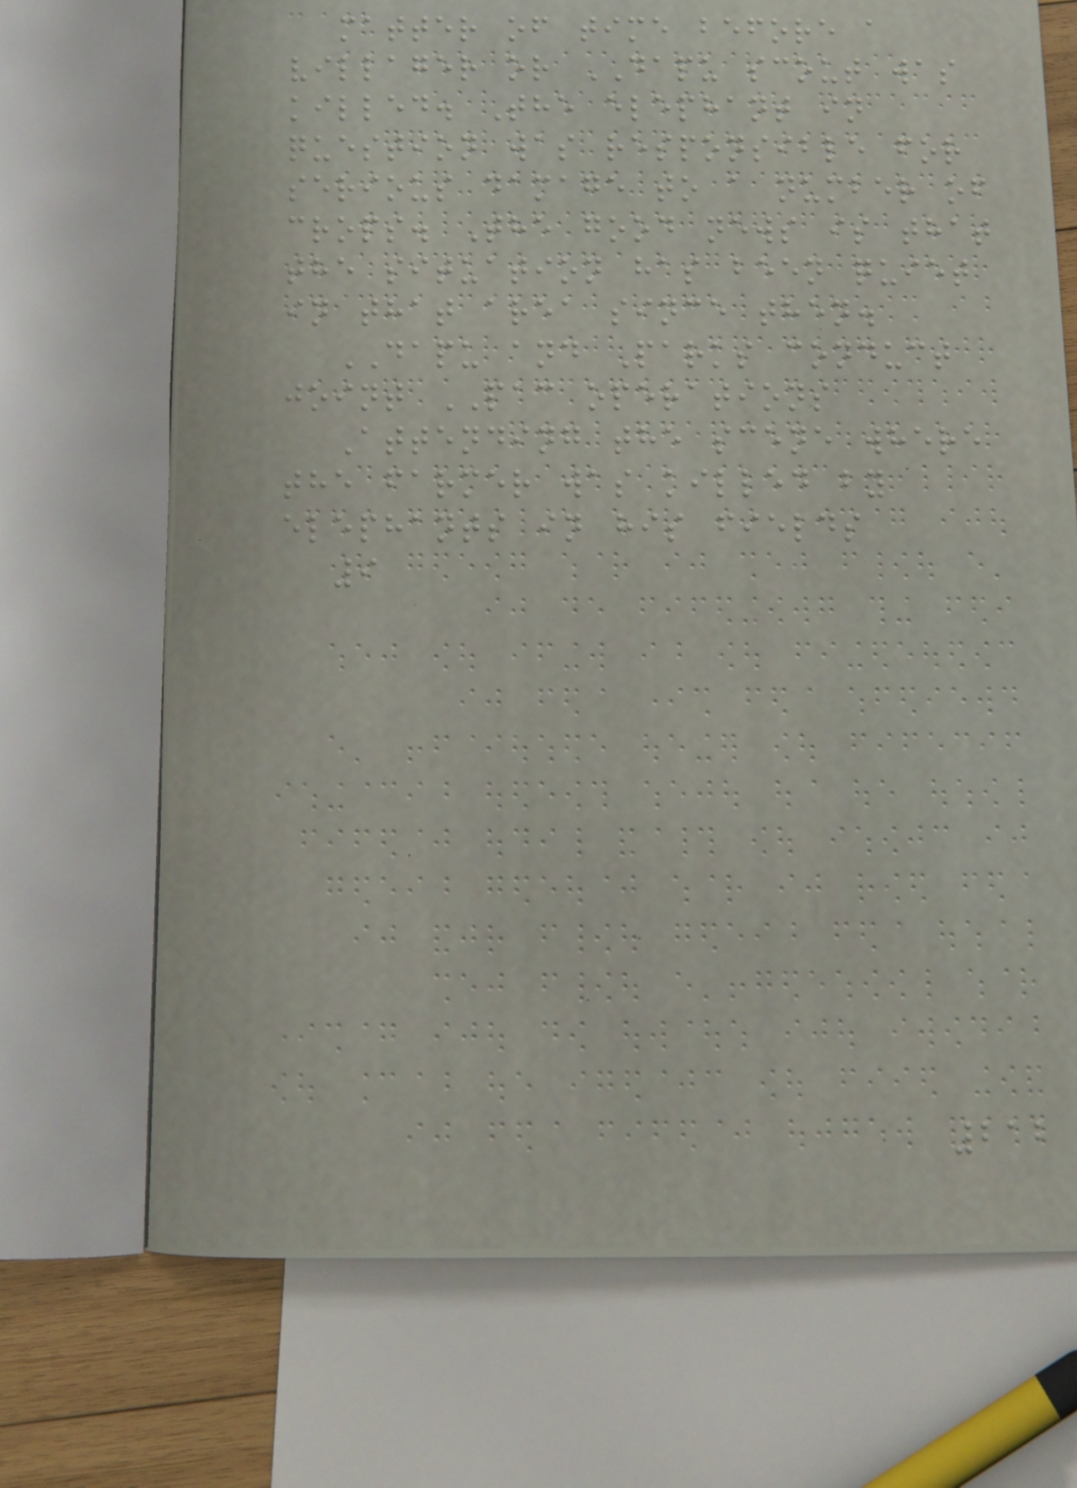matter of time before a
villager or DAPU scout was
killed. The elephant in
question was responsible for
serious damage to a number of
crops. The good news is that
the situation has been quiet
in that area since then.
DAPU and Parks conduct
joint PAC operations
Attending the scene where
the farmer was killed by
elephants in his fields
9
212
